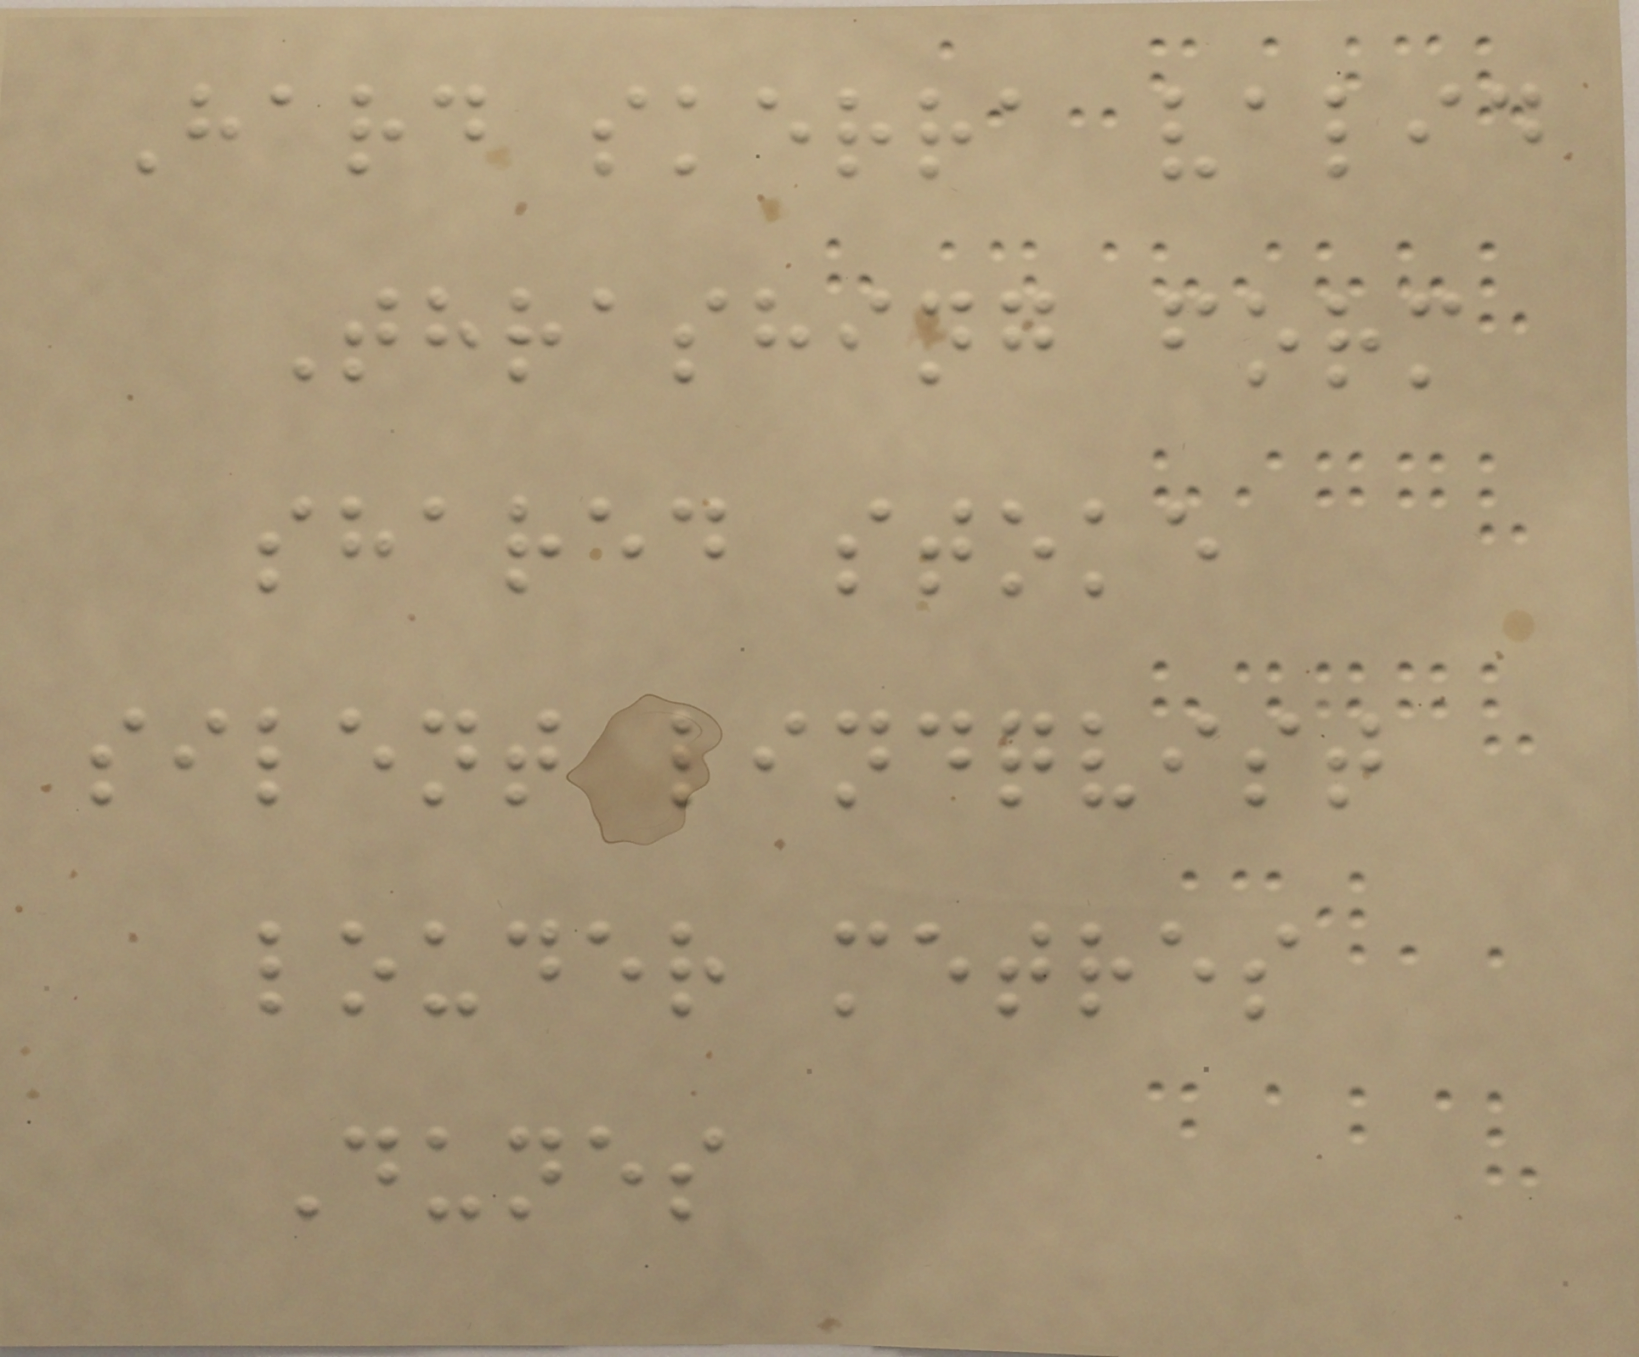Hard skerra valid
Thrashing form
shared stoke
silent lindqvist
louder metres
Dunes
